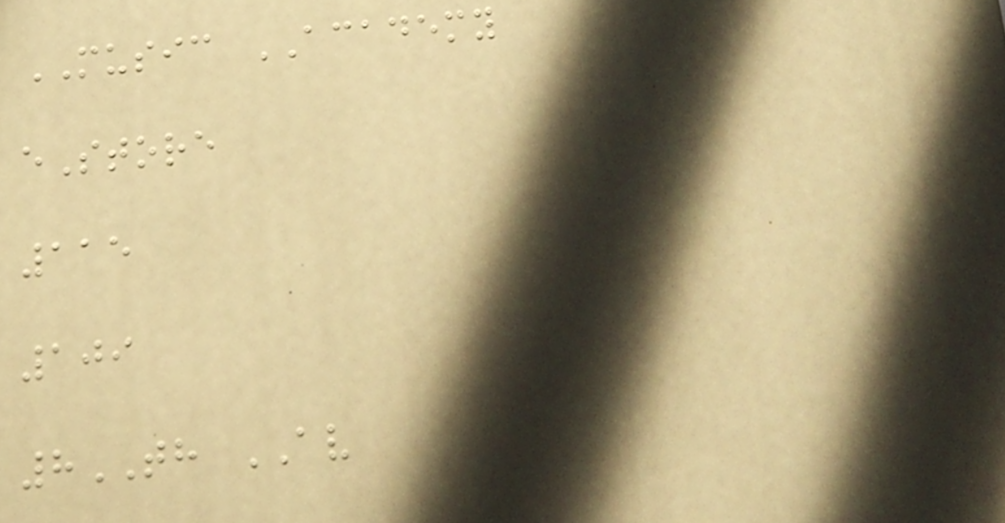MUSIC ACADEMY
eStore
115
109
8TH AV
